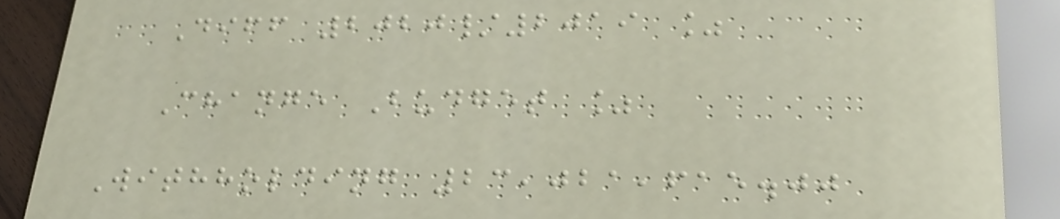Diff 2020/2019 %
Change Budget %
Withholding 23,021,615.00
